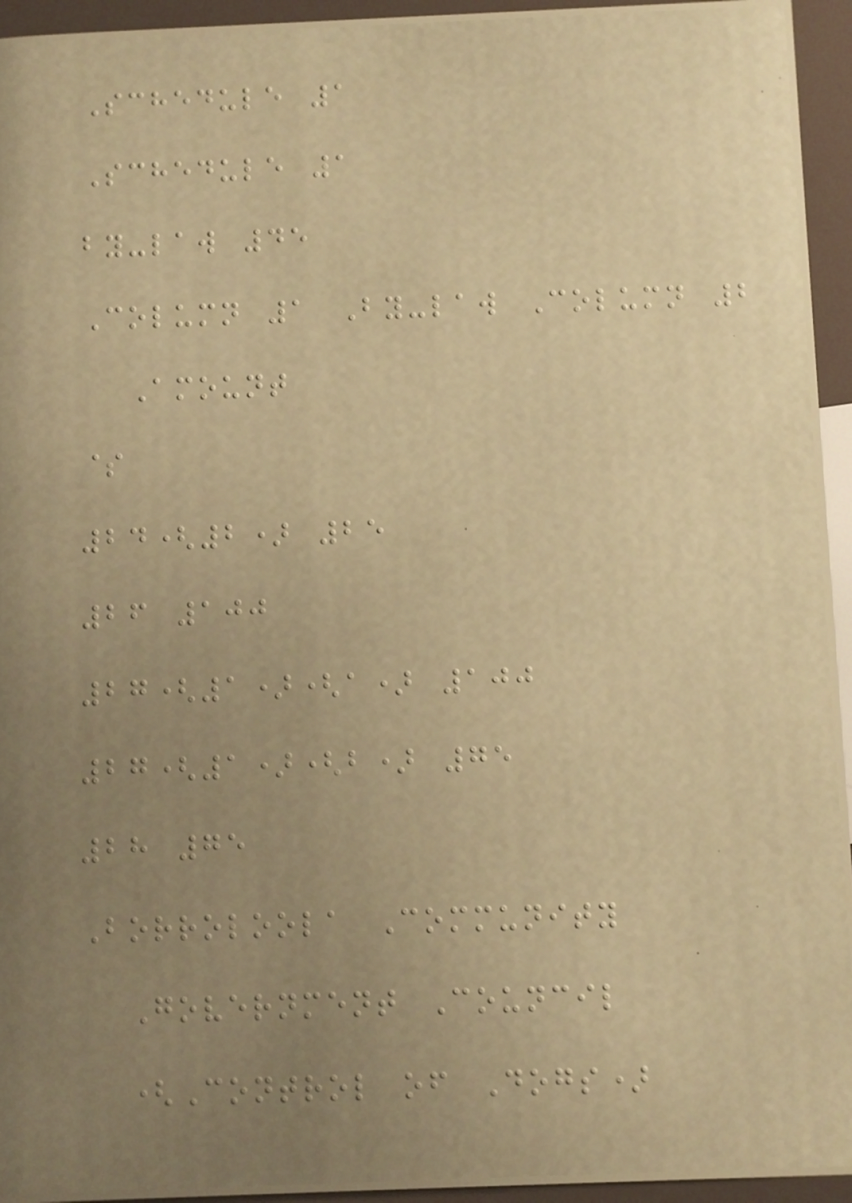Schedule 1
Schedule 1
by-law 45
Column 1 By-law Column 2
Amount
$
24(2) 25
26 100
27(1)(a) 100
27(1)(b) 75
28 75
Borroloola Community
Government Council
(Control of Dogs)
